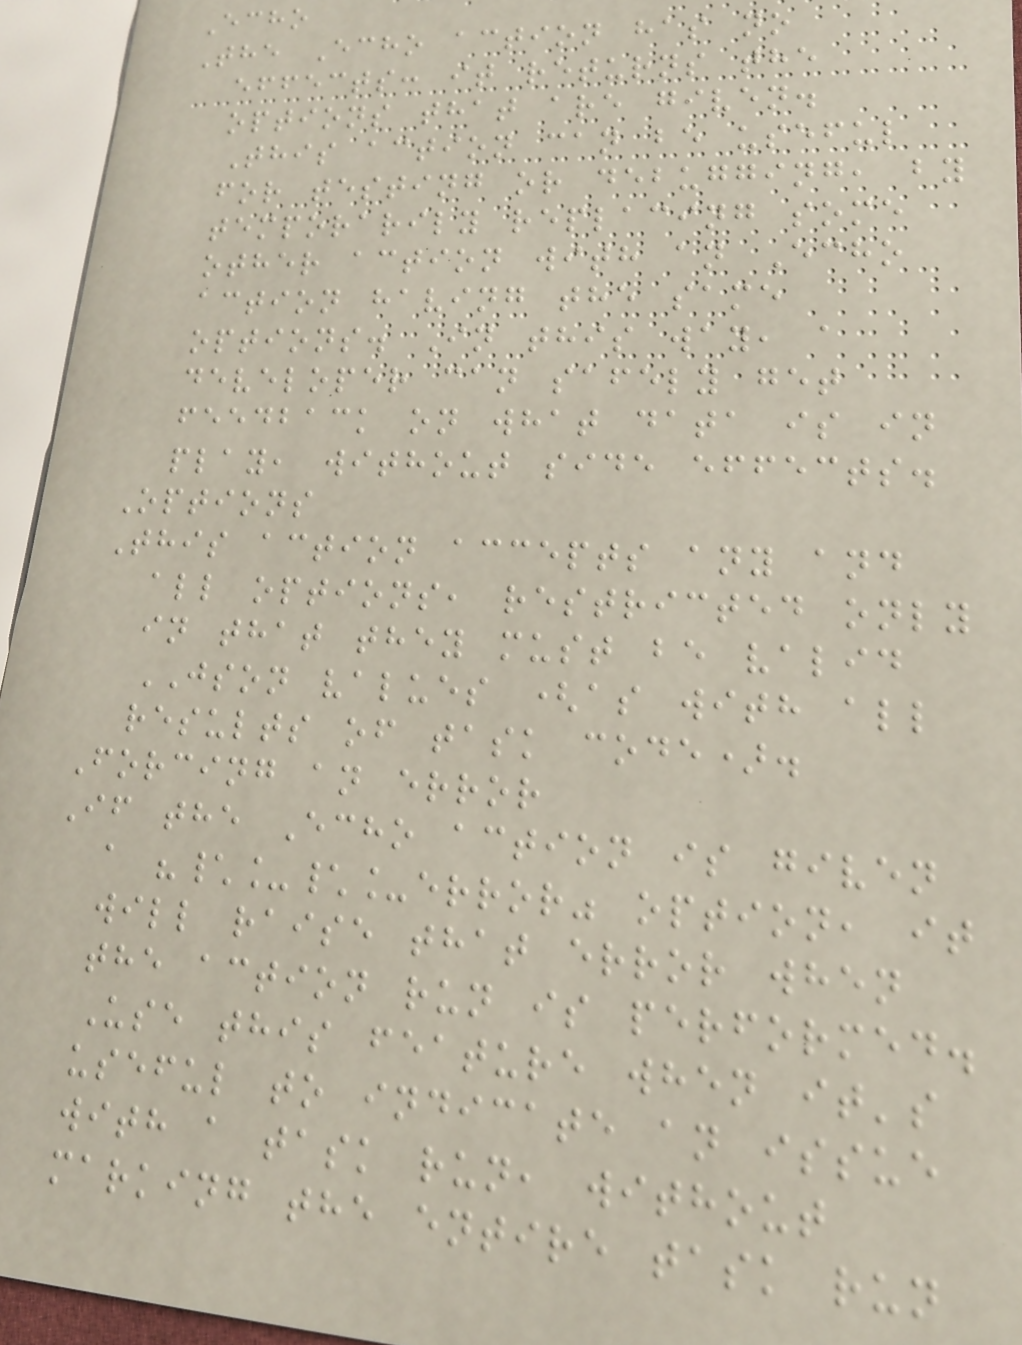Echo
The Echo action has no
effects: it returns the
options that are given.
This action can be useful
for testing or debugging, by
temporarily replacing some
other action with an Echo
action having the same
options. In this way, a
developer can safely get
feedback on what data is in
play, without side effects.
Options
This action accepts any and
all options, restricted only
in that they must be valid
JSON values (as with all
results of task code).
Forcing an error
If the Echo action is given
a "\_\_error" option, it
will raise that error when
the action run is performed.
Use this feature when it's
useful to indicate an issue
with a task run, without
marking the entire task run
